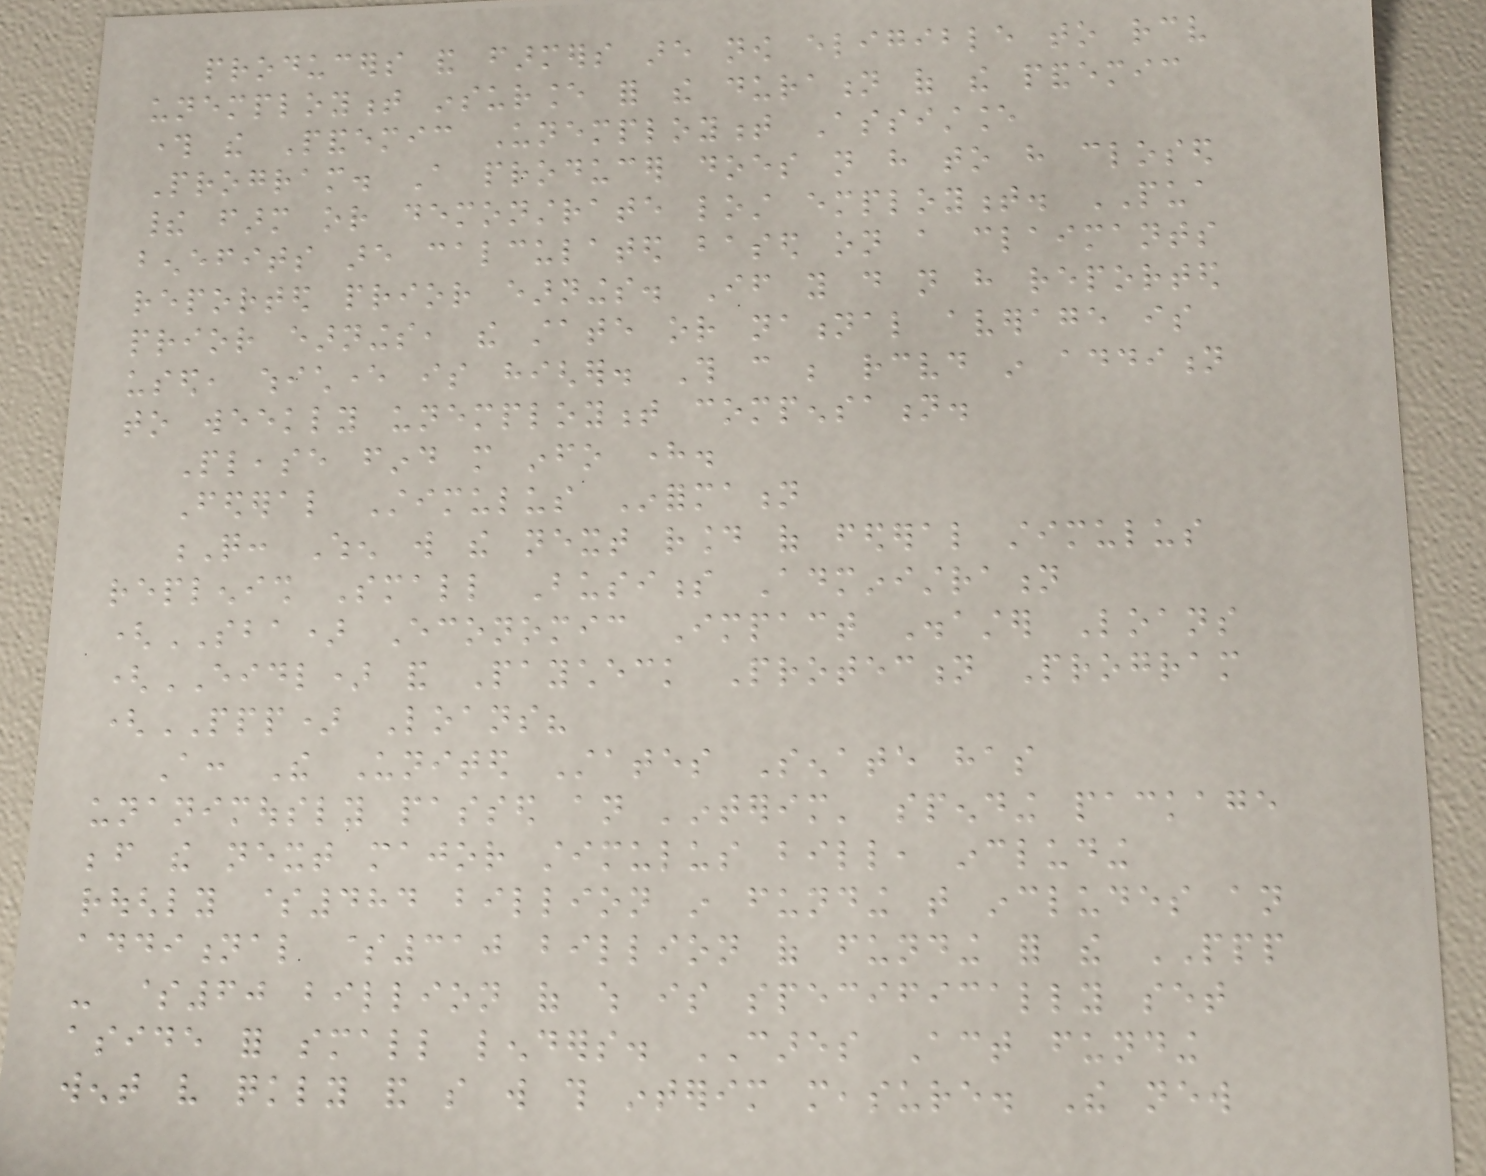producers and farmers are now eligible to receive
unemployment insurance for the duration of the pandemic
through the Pandemic Unemployment Assistance
Program. A producer does not have to have closed
their farm or demonstrate lost employment. PUA
benefits are calculated based on a claimants
reported prior earnings. If you do not have reported
prior earnings, the state or national average is
used, whichever is higher. This can be received in addition
to weekly unemployment compensation.
Please find more info here.
Federal Stimulus Information
Q: When will the next round of federal stimulus
replenish Small Business Administration
(SBA) Economic Impact Disaster Loans
(EIDL) and Paycheck Protection Program
(PPP) Loans?
A: The United States Senate has
unanimously passed an 'interim' spending package
before the next major stimulus bill, including
roughly $484 billion in funding that includes an
additional $310 billion of funding for the PPP
- $60 billion of which is specifically set
aside for small lenders. CARES Act funding
went very quickly and so will this interim measure. The new
